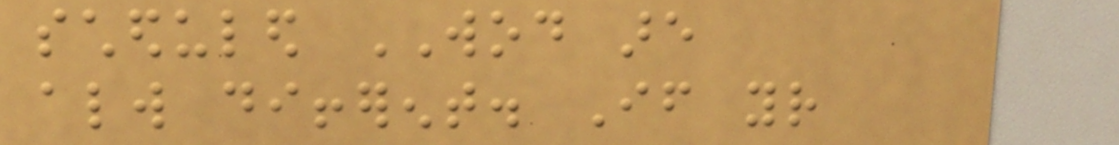scheduled WOD are
always different. If your
